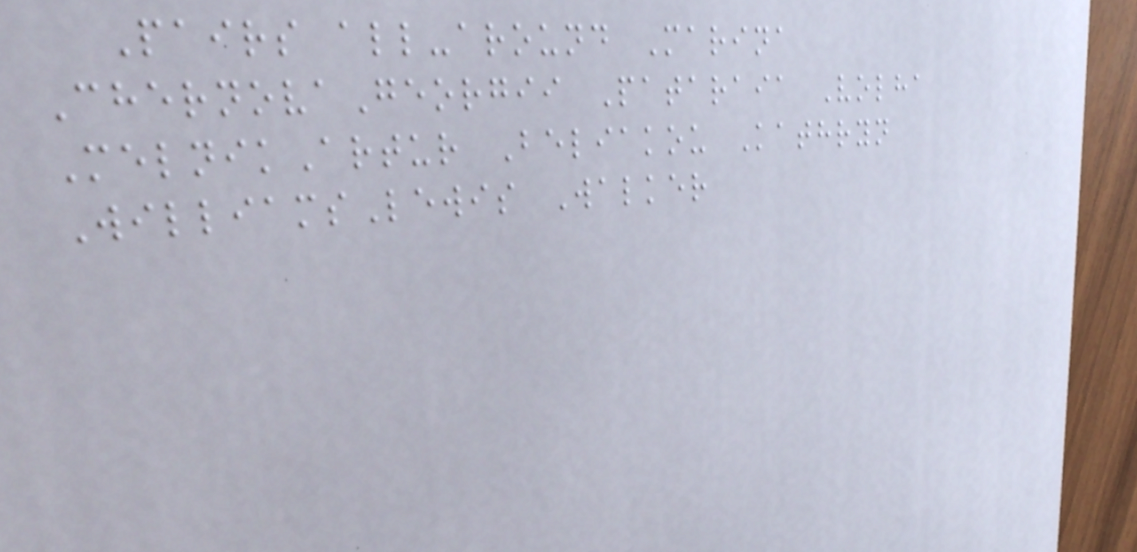Pairs all-around Marina
ChernovaGeorgii Pataraia Volha
MelnikArtur Beliakou Kathryn
WilliamsLewis Walker
